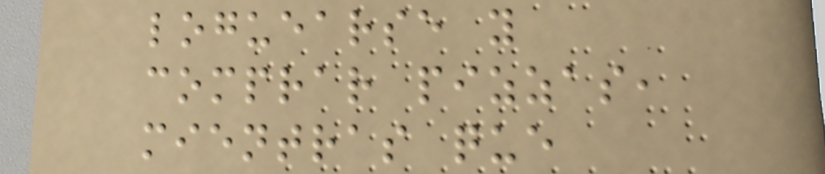loguearse y
comprar pizzas,
mientras que
